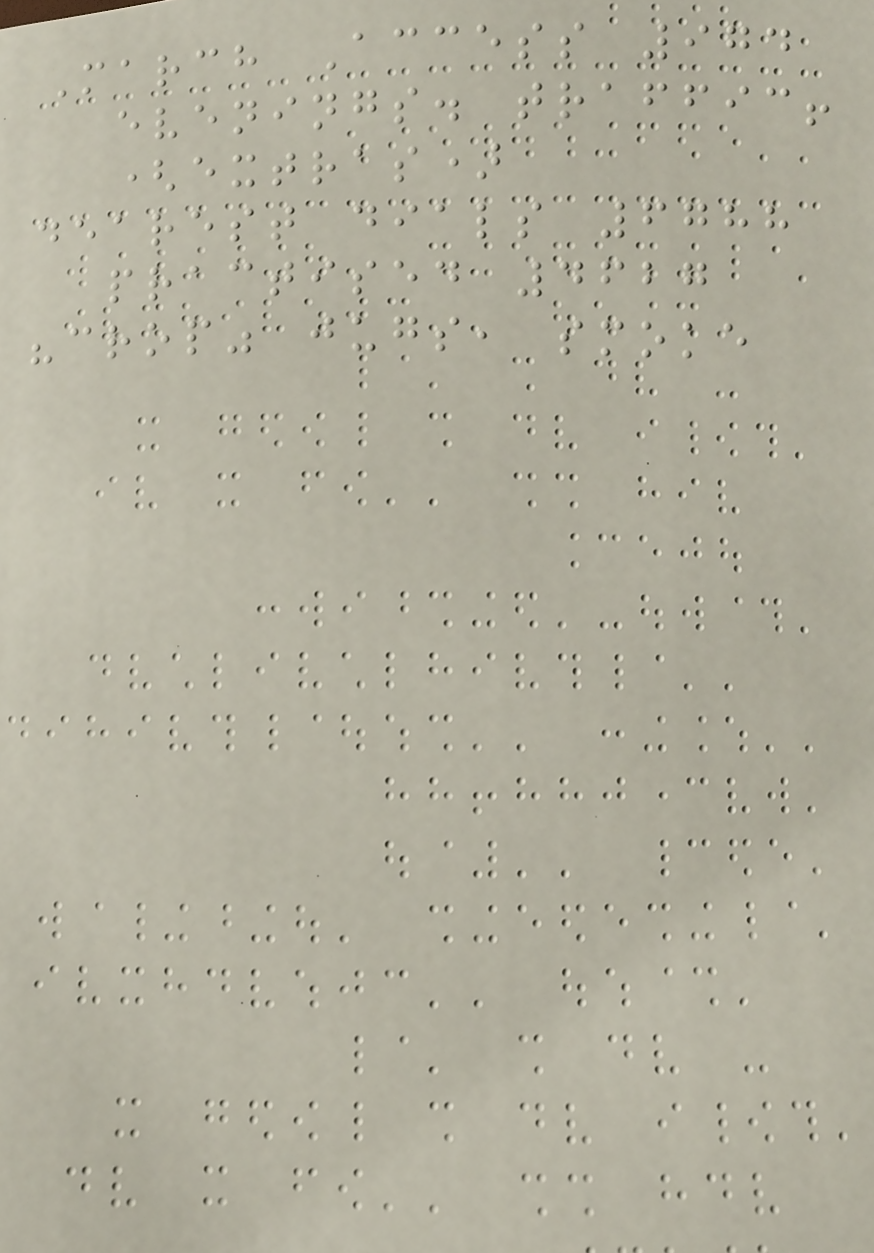March Access 974
evenings. traffic!
(extras)
dearest dials 6788
practised 4627
"crop" jugs, smoke
